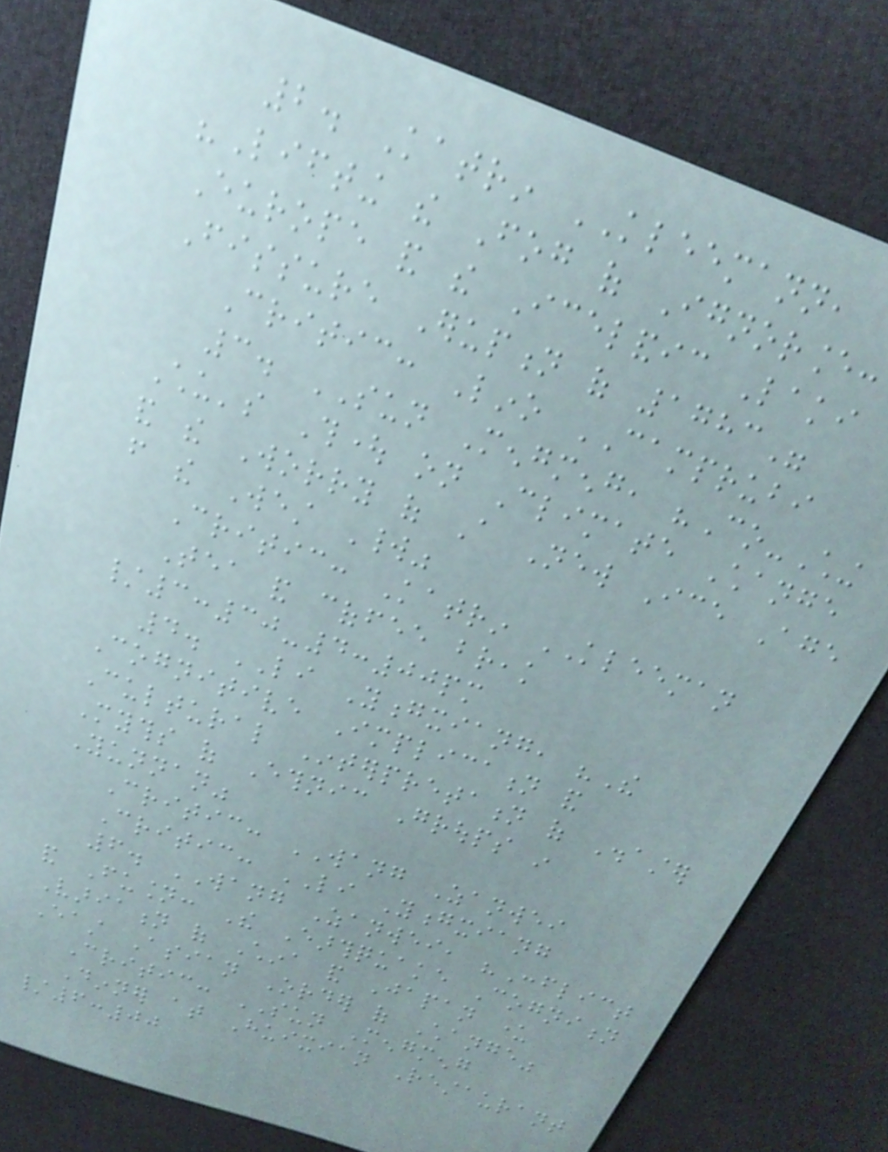2. Katrin KLEEMANN,
"Lifting the Fog of Ignorance:
Europe and the Icelandic Laki
Fissure Eruption of 1783"
Critic: Lino CAMPRUBI
3. SUN Mengmeng, "Co-Ching
Chu's Thought on Climate Change
and the Worry of A New Ice Age
from the West World"
Critic: Katrin KLEEMAN
Tea and coffee break
/3:30-4:00pm
4. LI Yongxiang, "The
Cognitive Implication and
Cultural Interpretation of Disaster
Myths of Ethnic Groups in
Yunnan"
Critic: WANG Zanwei
Critic: LI Yongxiang
6. WANG Zanwei, "Conflict
and Fusion: The Earthquake Cognition
Variation of China and Japan under
East Asian Order of Change"
Critic: SUN Mengmeng
Dinner at Huixian Restaurant
/6:00
